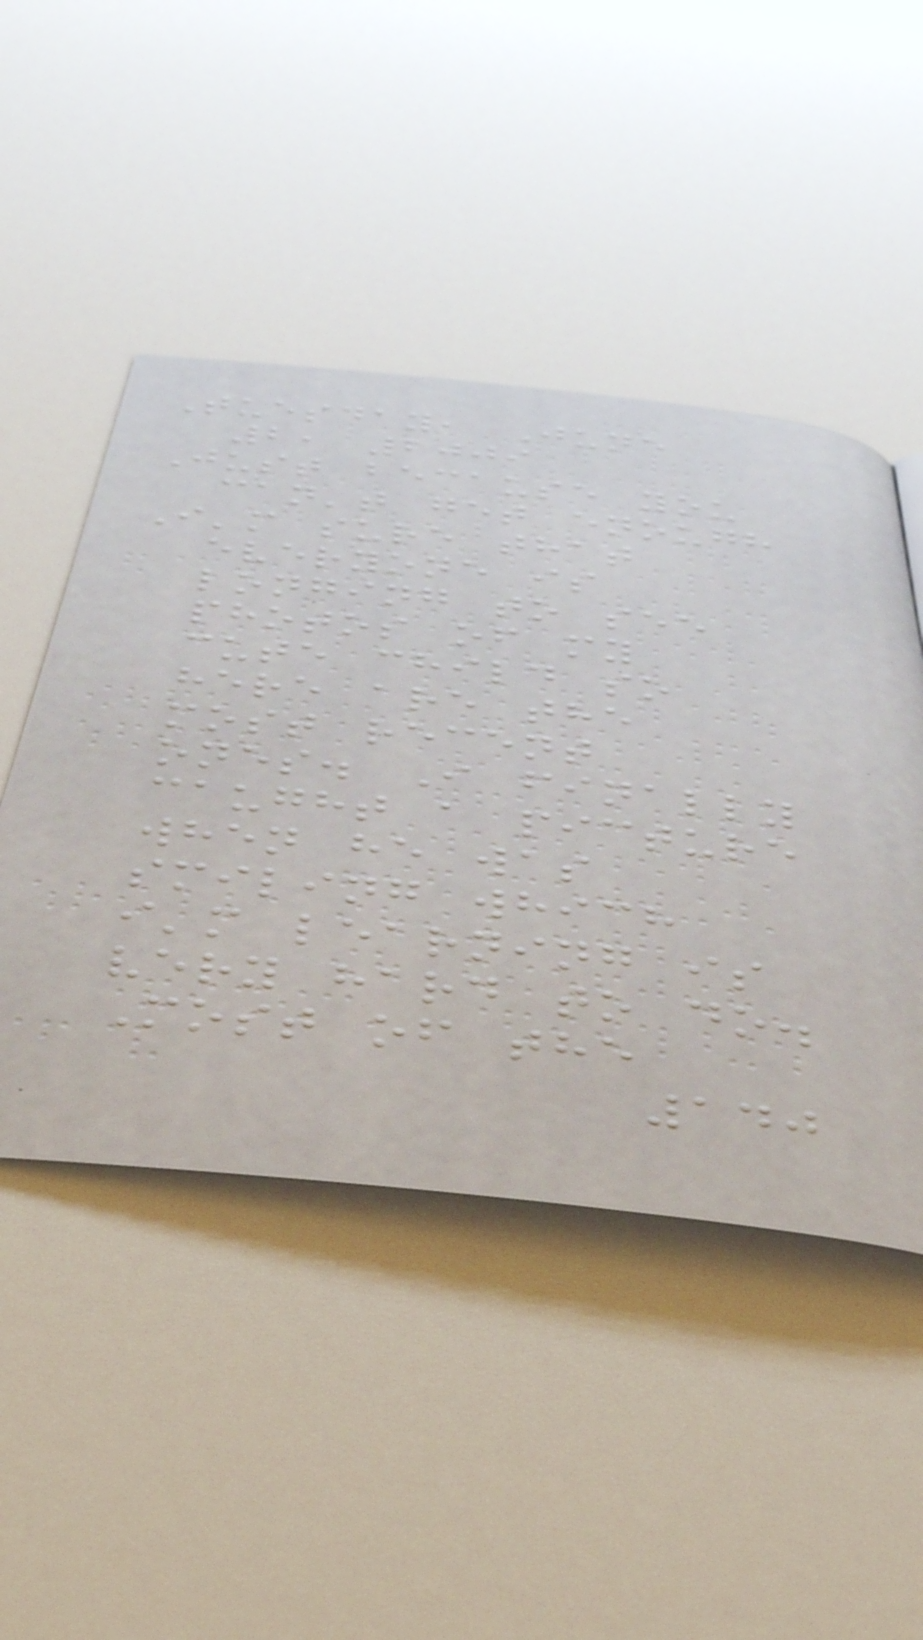Tuesday, June
2, 2009
Just because you
can't get enough
I'm sure that
everyone is
longing to see
photos of my
cute child so
here are the
most recent
ones. I finally
caught a picture
when he was
smiling which
i'm learning is
very hard to do.
Most of the
140
